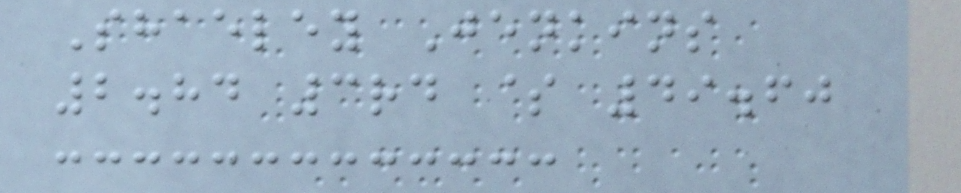Shaeley Jenkins
2.84 3rd $ 49.60
